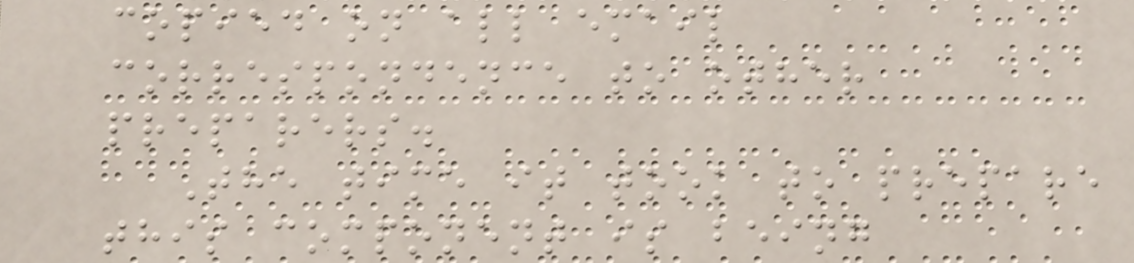copied on all email
correspondence to other
preparers.
The time it took to prepare
this component is being
